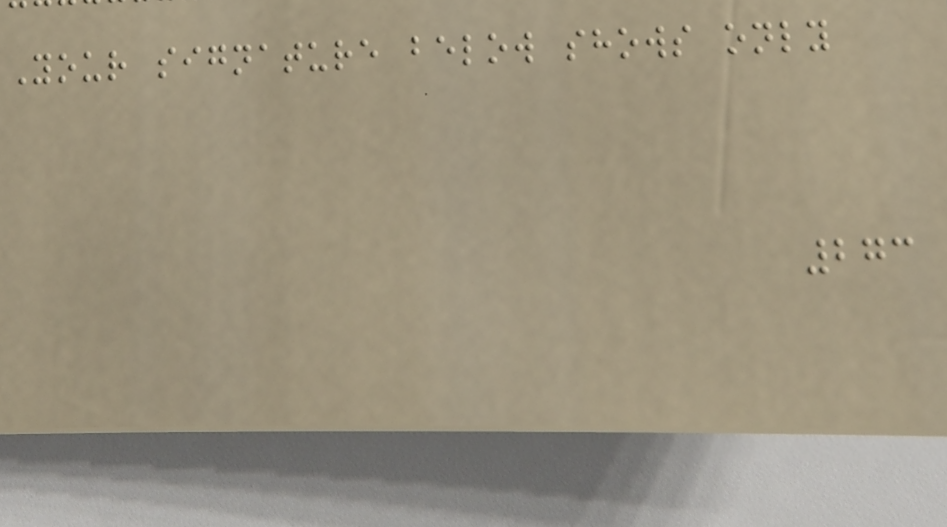Your signature below shows only
273
